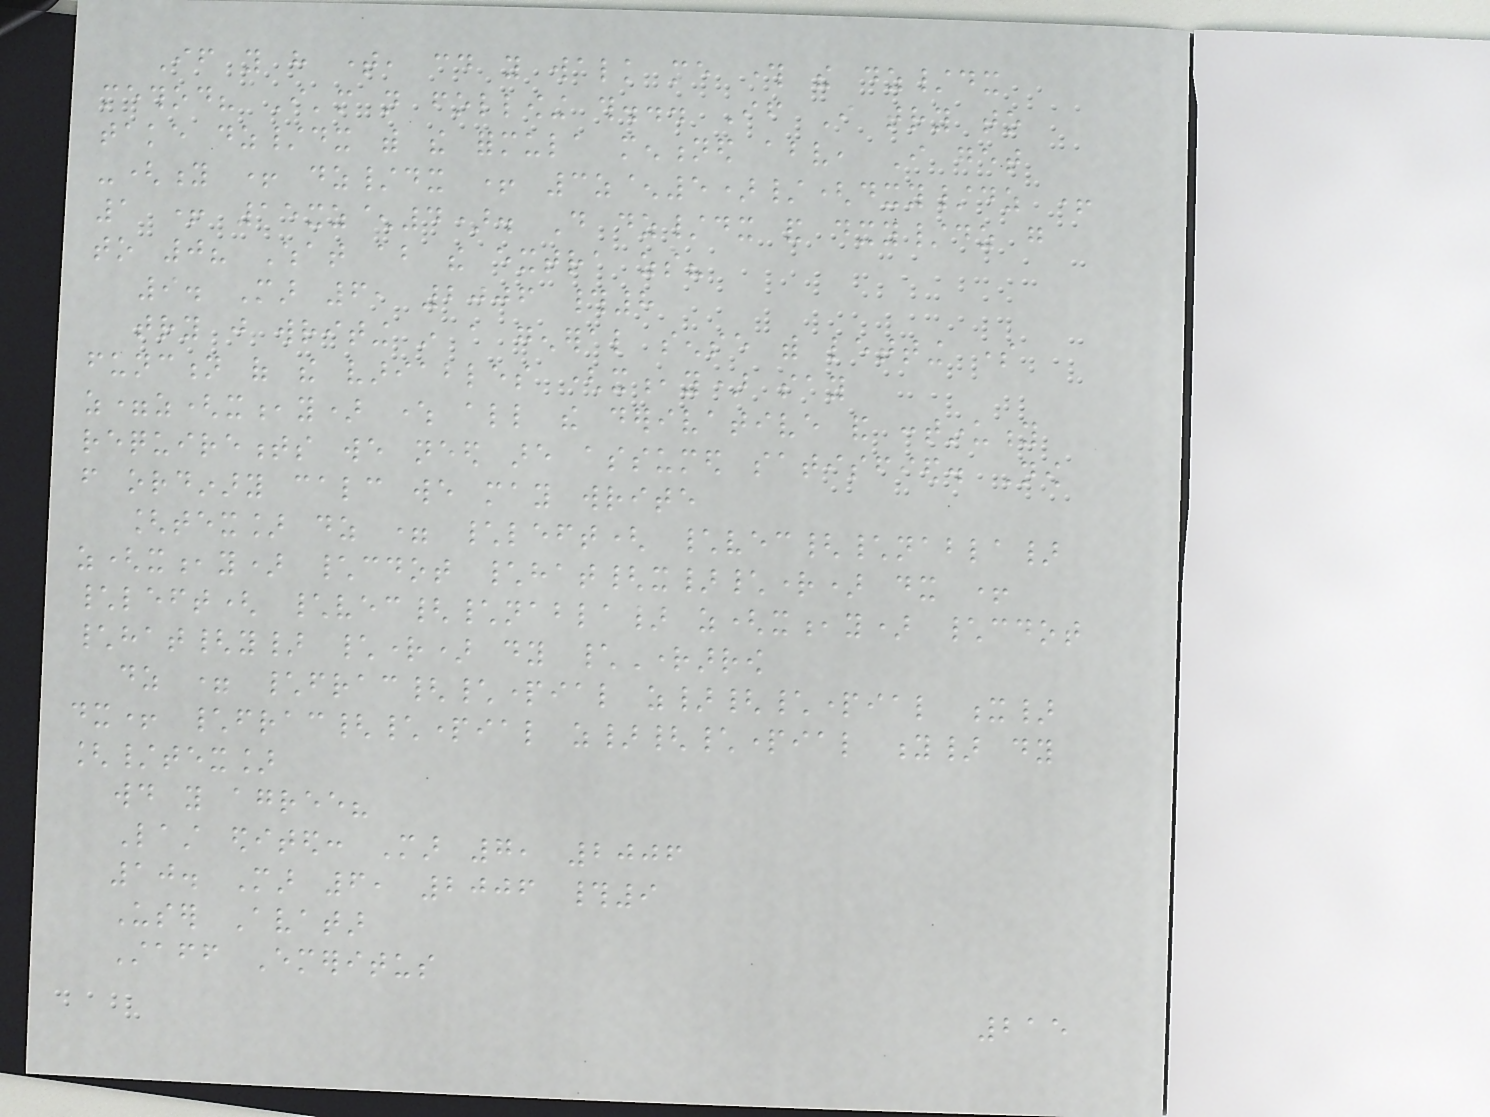If you have time, could you walk me through the dz/dx
method? I'm not following this... If I try to
take dz/dx with the formula mentioned above, I get
-(y + dz/dx + 3z^5)/(dxy/dz +
1 + 15xz^4). Do dz/dx and dxy/dz go
to 0? What about the extra zs?
9. Mar 6, 2006 #8
try just writing in a general sense with letting some
function of the variables (x,y) say
z=z(x,y) where all the derivative and continuity
requirements we need are assumed satisfied. Now
from ordinary calc we may write
[tex] dz = \left( \vec{\nabla}
z(x,y) \cdot \hat{x}\right) dx +
\left( \vec{\nabla} z(x,y) \cdot
\hat{y} \right) dy \Rightarrow
dz = \frac{\partial z}{\partial x}
dx+ \frac{\partial z}{\partial y} dy
[/tex]
would you agree?
Last edited: Mar 7, 2006
10. Mar 6, 2006 #9
User Avatar
Staff Emeritus
215
